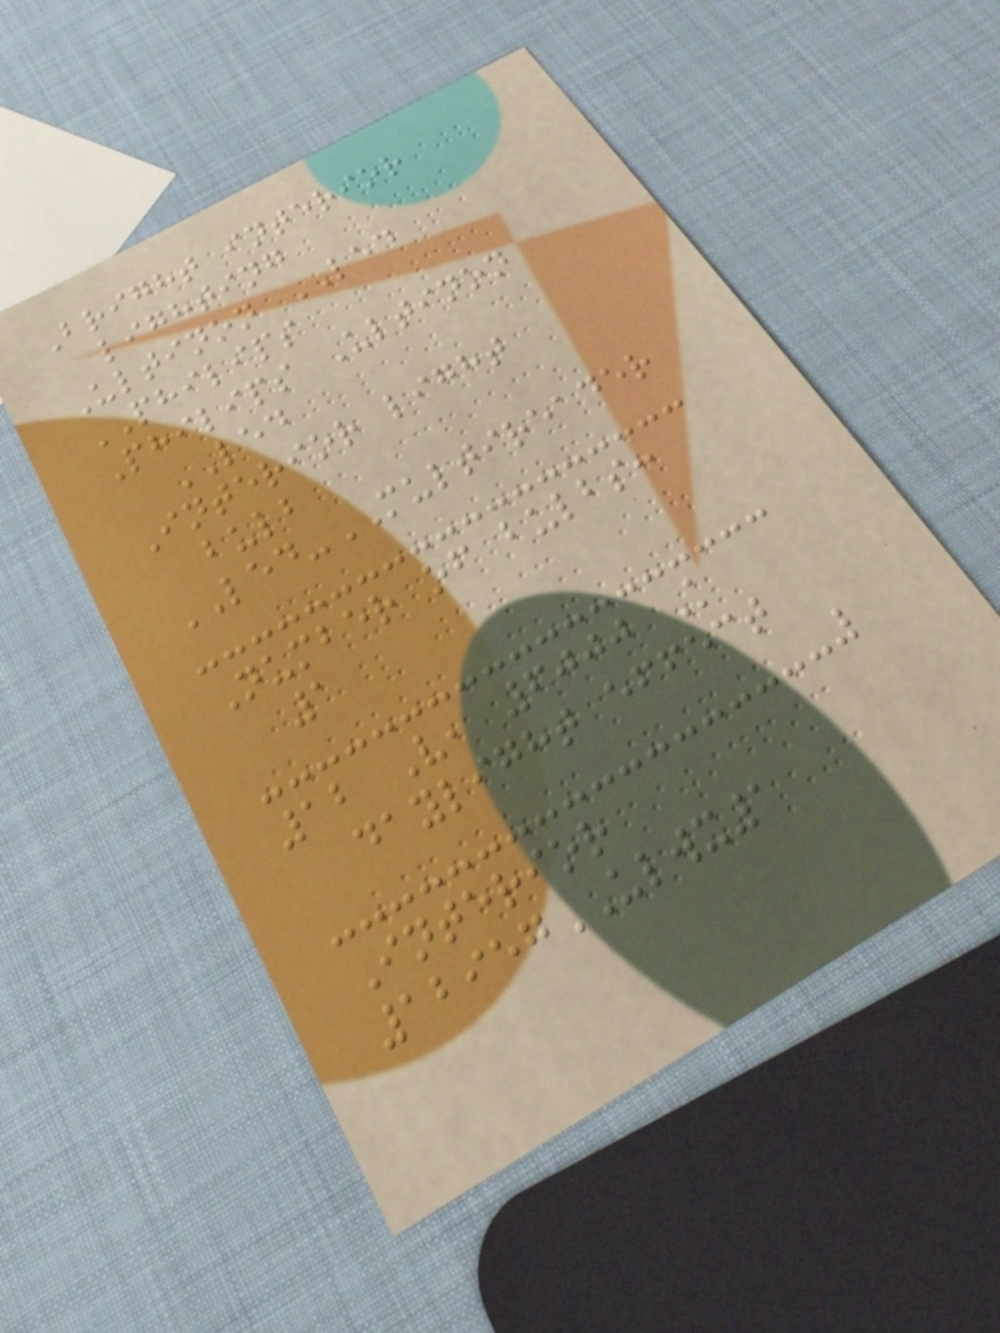Bright interior
lighting
Ultinon LED
PHILIPS
Philips Ultinon
LED
Interior light
bulb
LED-MULTIREADER
Number of bulbs:
1
12 V, 6000 K
daylight effect
Interior
12957ULWX1
